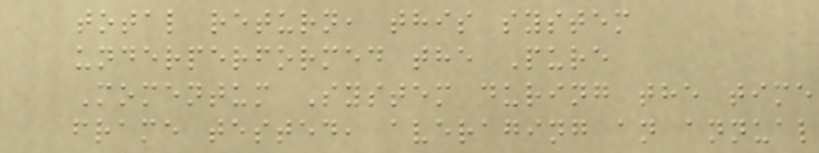total return, this system
underperformed the Pure
Momentum System during the time
frame tested, averaging an annual
